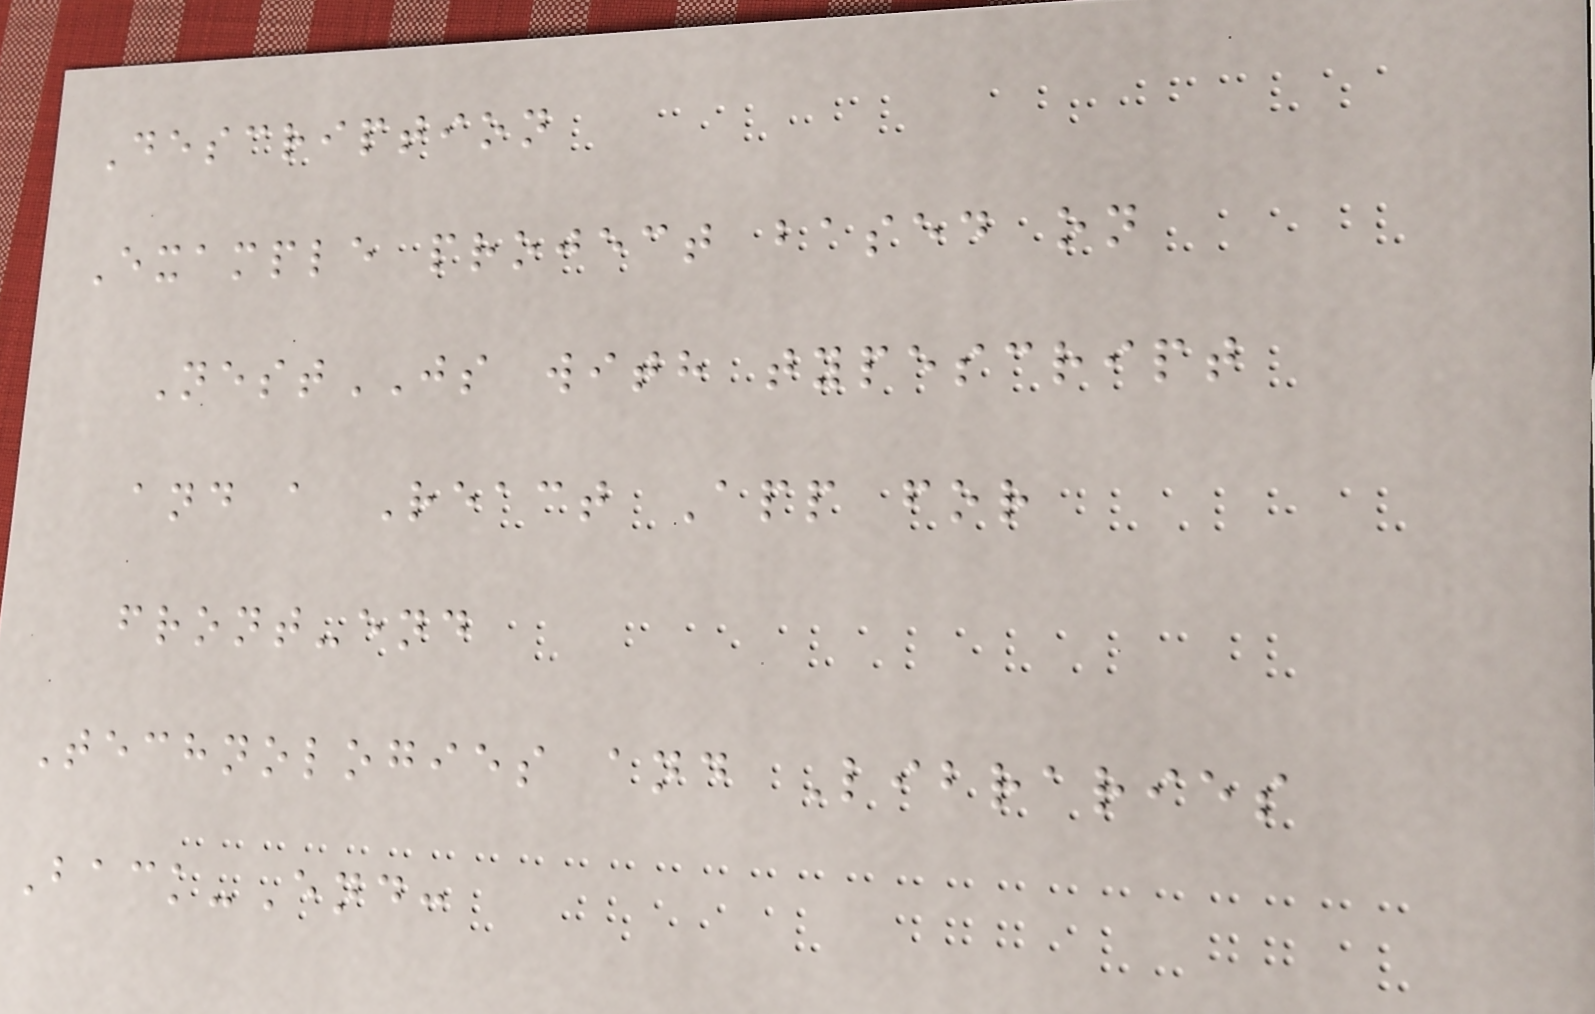Description
Example project based on
NestJS with typescript
and a React App for
front-end
Technologies and Libraries
Back-End:
